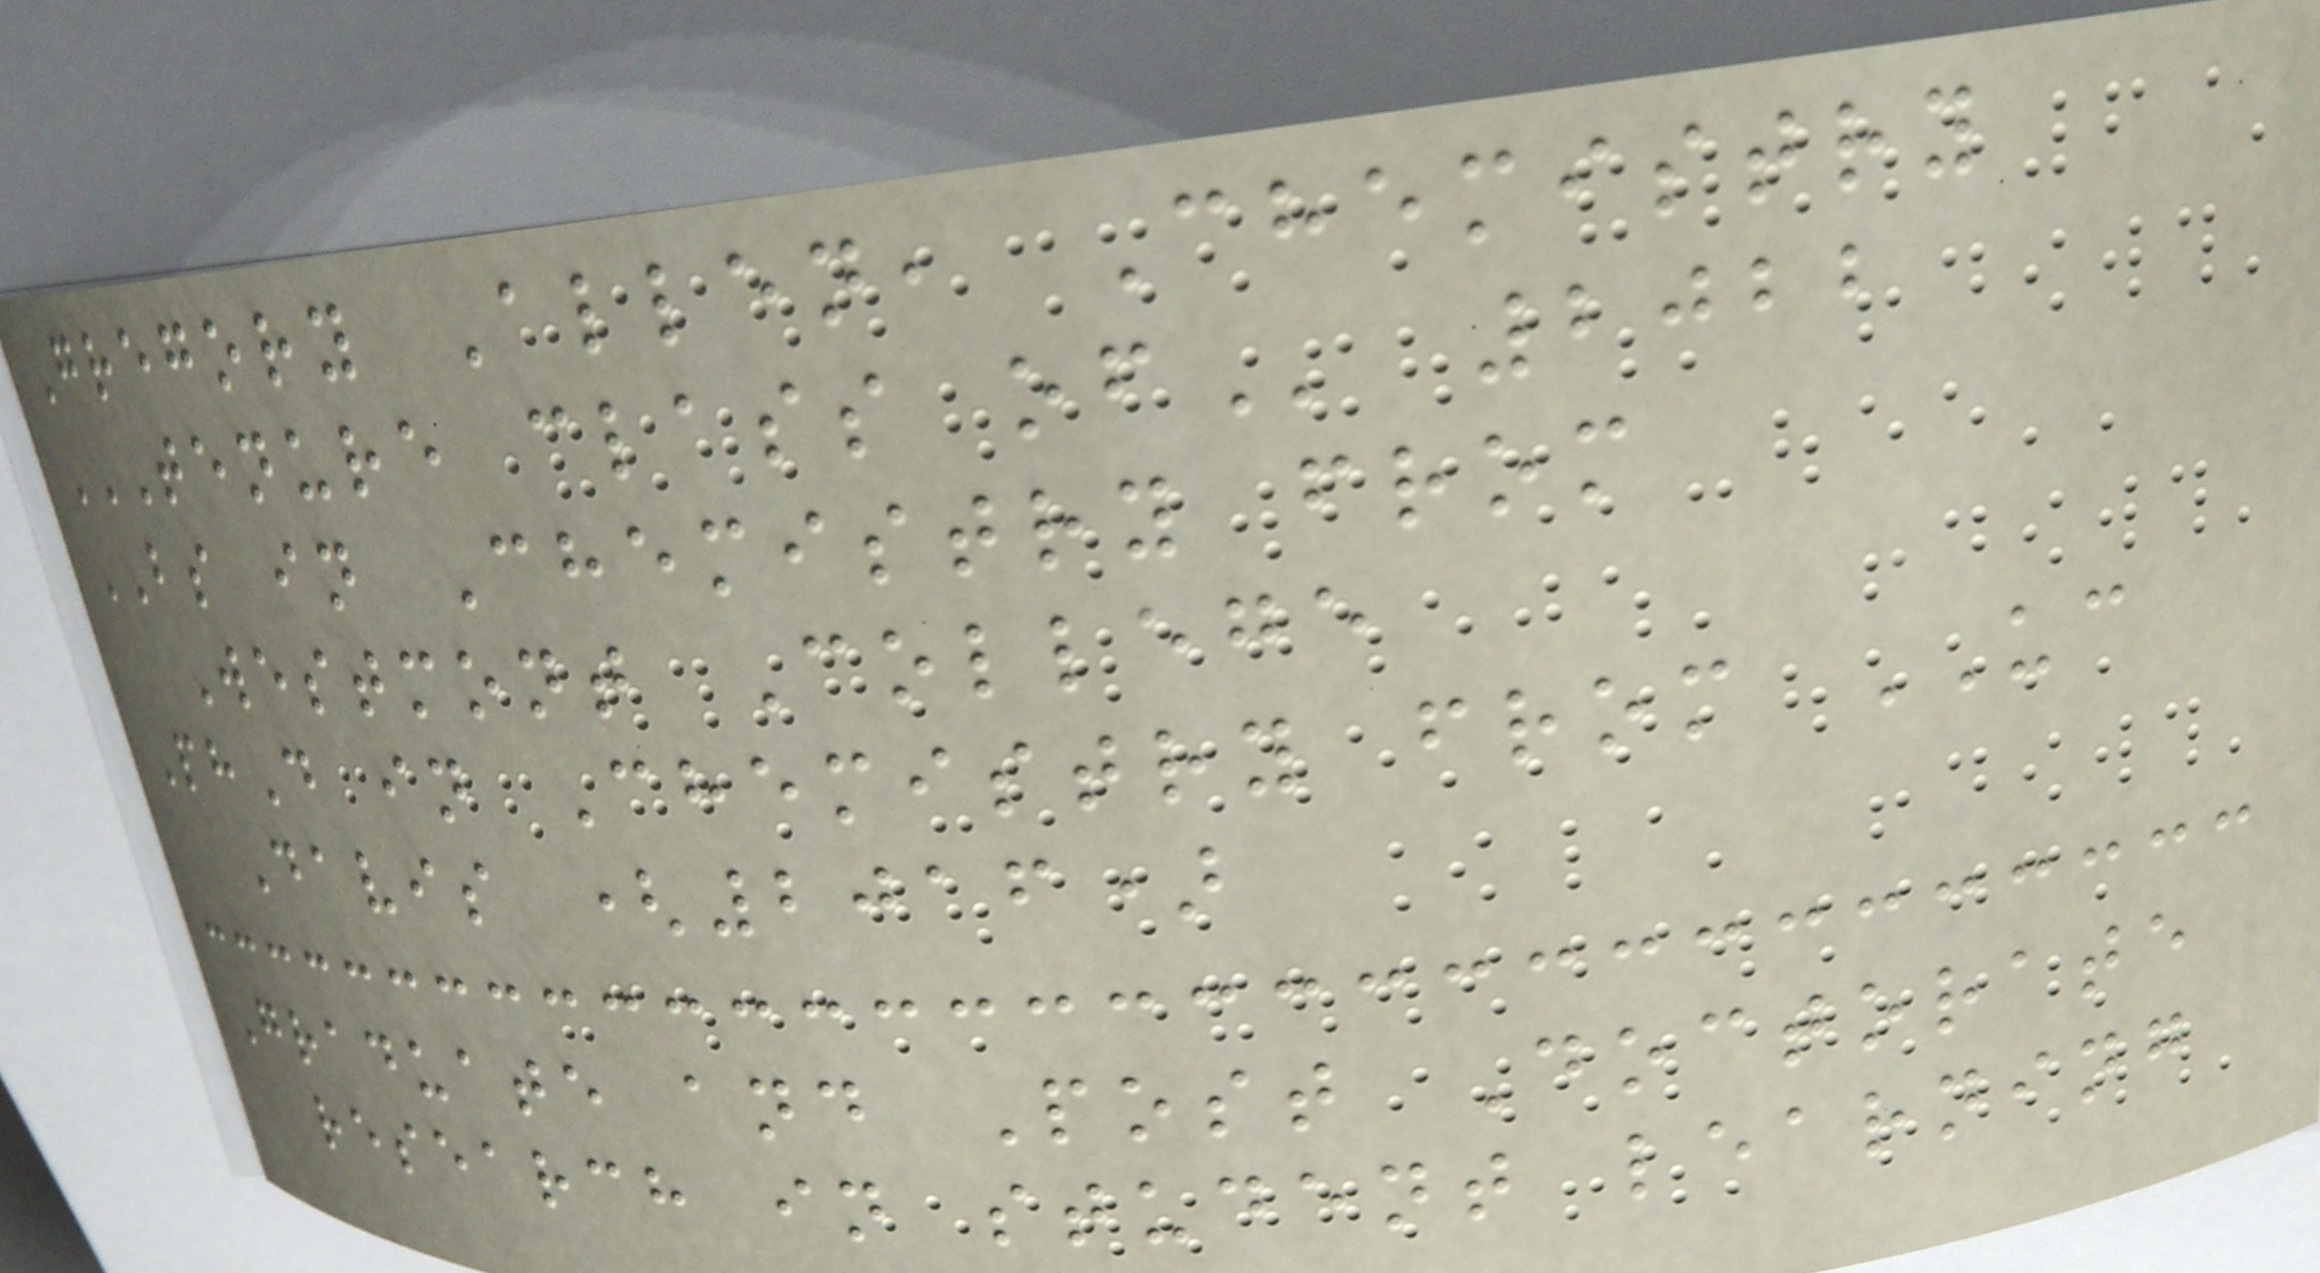Gregory Allen, Chemistry
TENURE CLASS OF 2022
BS in Chemistry from
Westmont College
PhD in Chemistry from UC
Davis (2016)
Graduate and Post Doctorate
research in student learning
